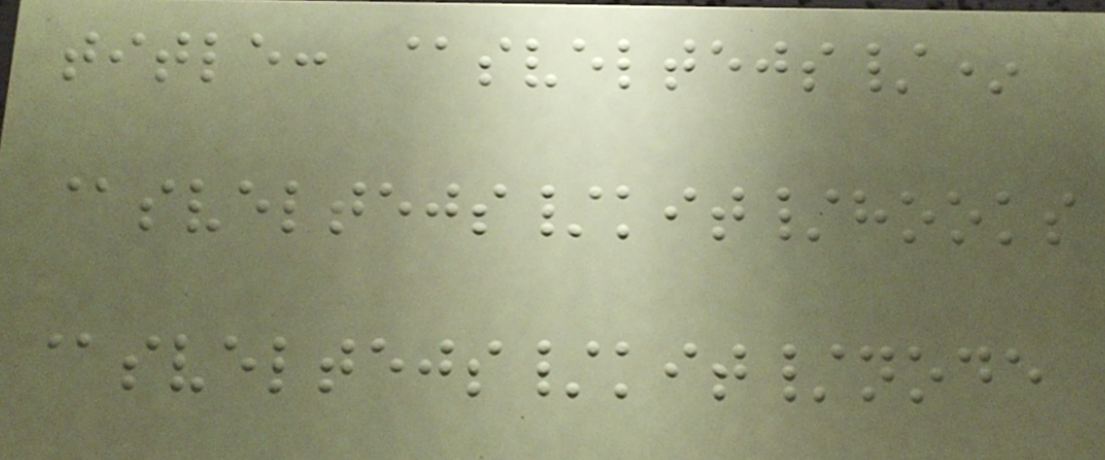title: @sveltejs/*
@sveltejs/kit/hooks
@sveltejs/kit/node
